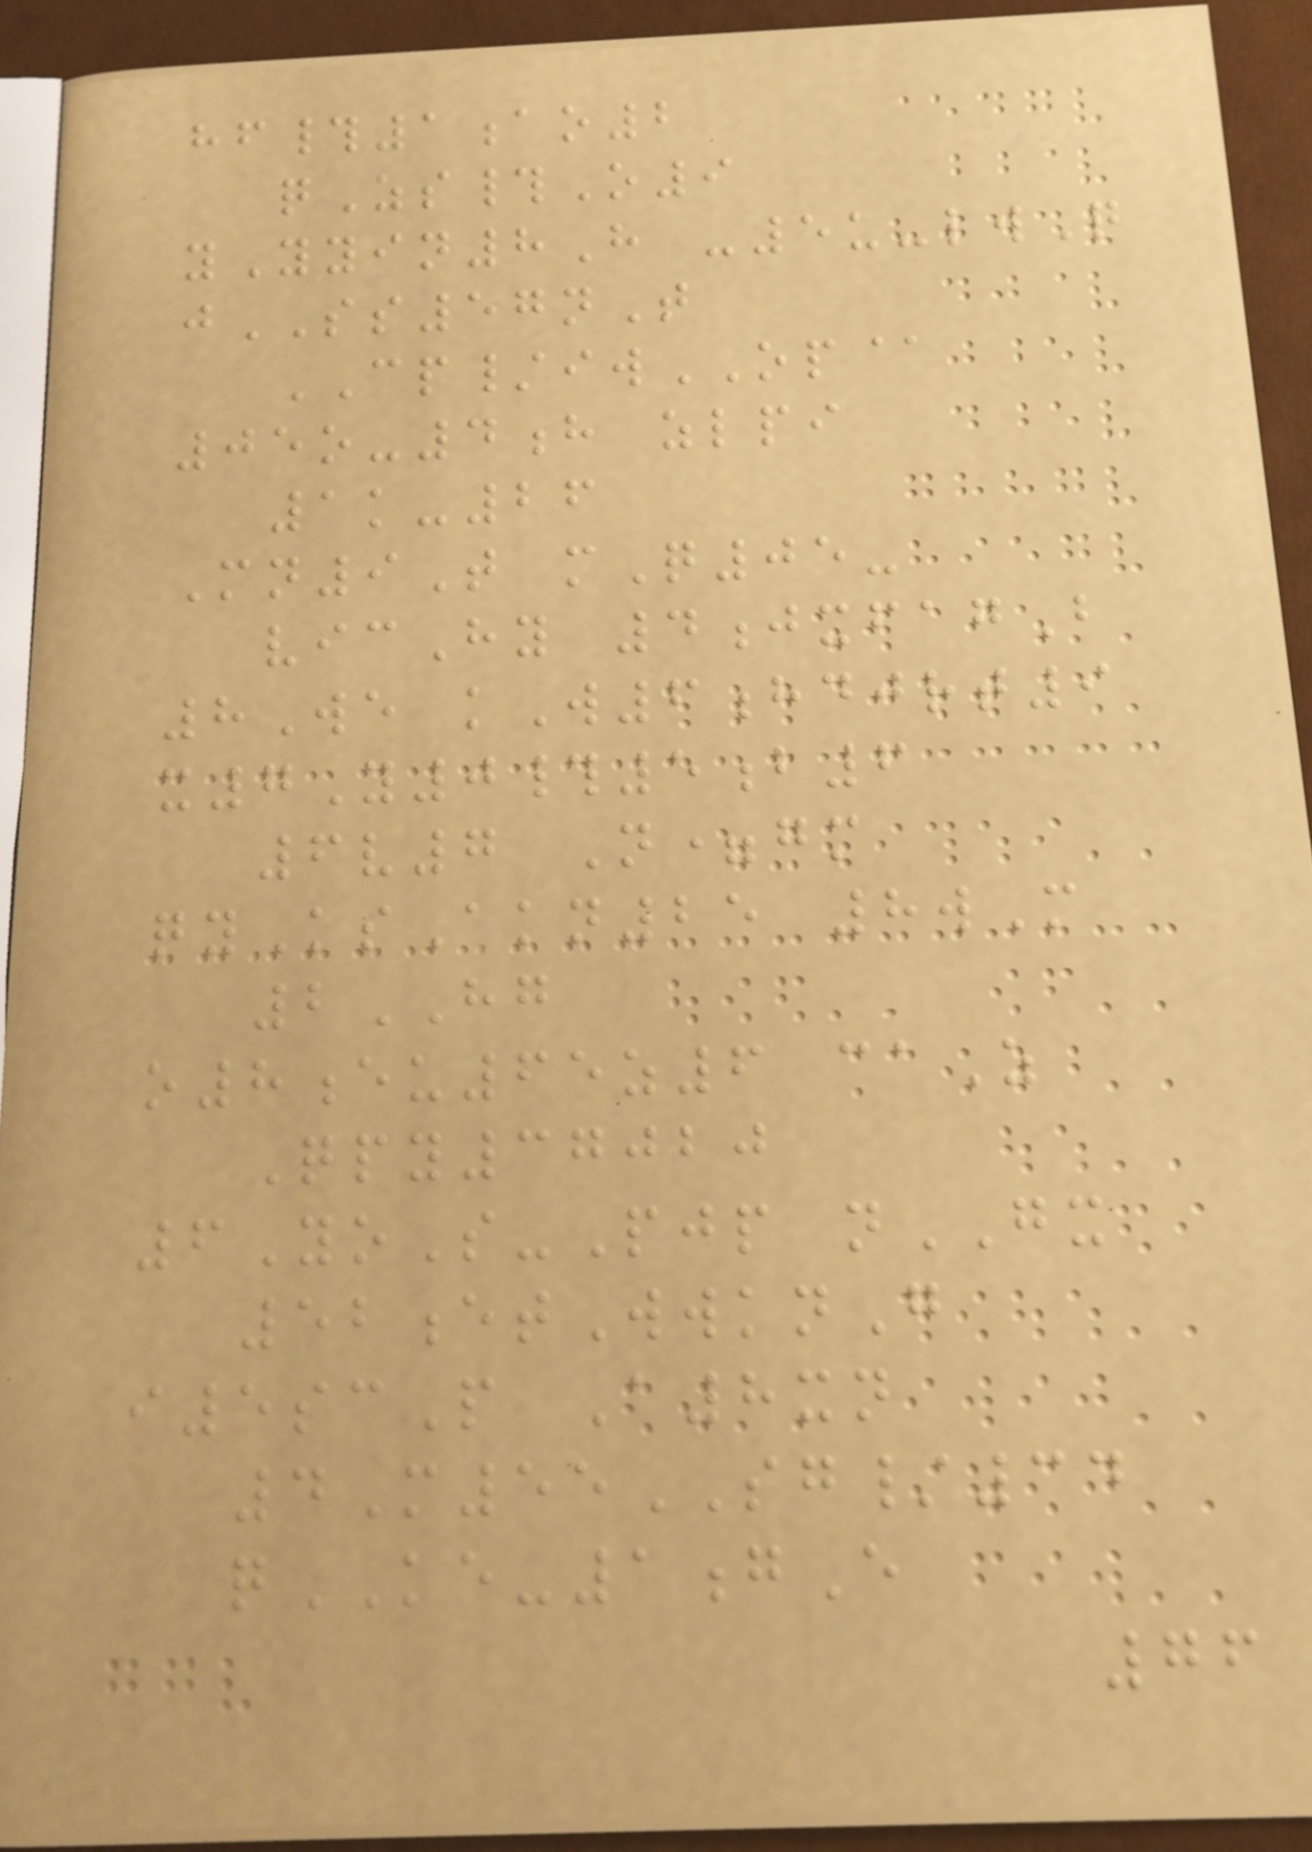hf#1ao2
qZs#O9
yYyin8H -5u-lwQ
jSS57nT
CP/iwOP@
05o-4h zlpi
1k-26
Mn9T mQ05-
vicHy 4jxfagB
8We kW6hdjrt9
x7Y0#5b6
6v7 N=gm
qyKsAkn25 8wM
2HG
o8eu65z6 caZ
Qpy37020
6YoS-Pjp nGX
52etWwknG
i5scP A8xn
4M55SG/34
qKE-1gE
76
